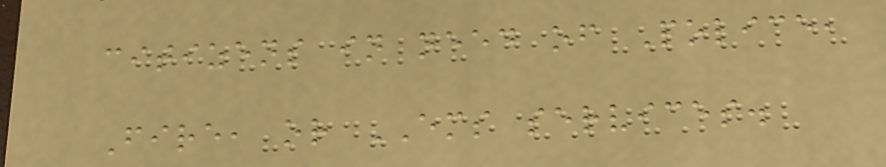citizens in need of Police,
Fire, or EMS services.
